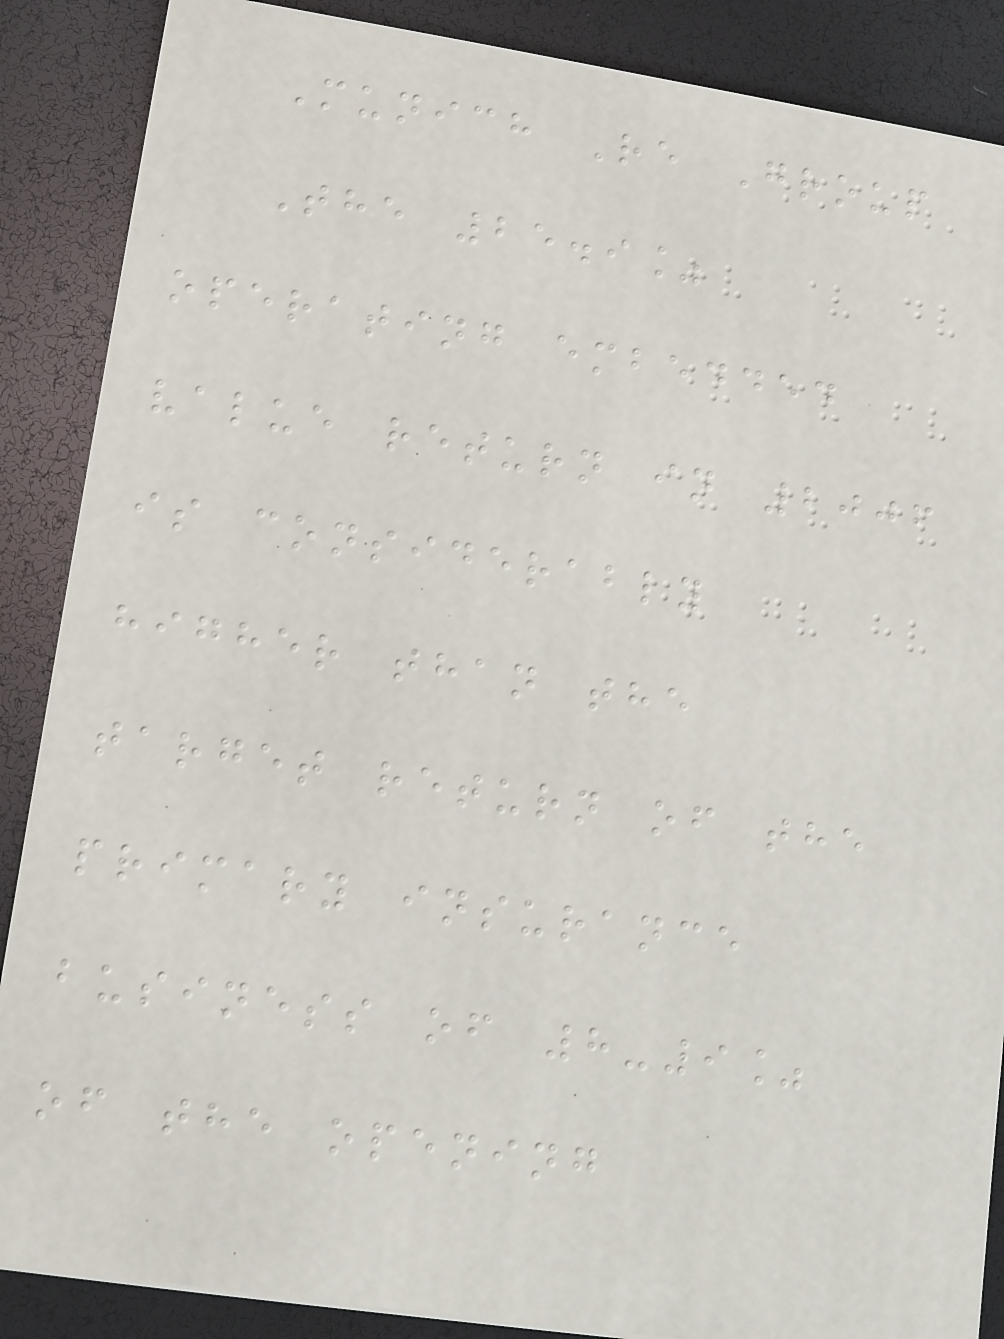Munich Re Group
The 25.9%
operating embedded
value return in 2006
is considerably
higher than the
target return of the
primary insurance
business of 8-9%
of the opening
